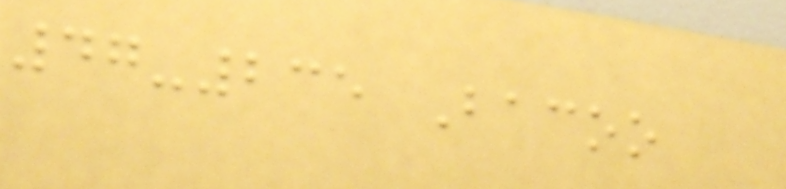47-235 Bacoo
